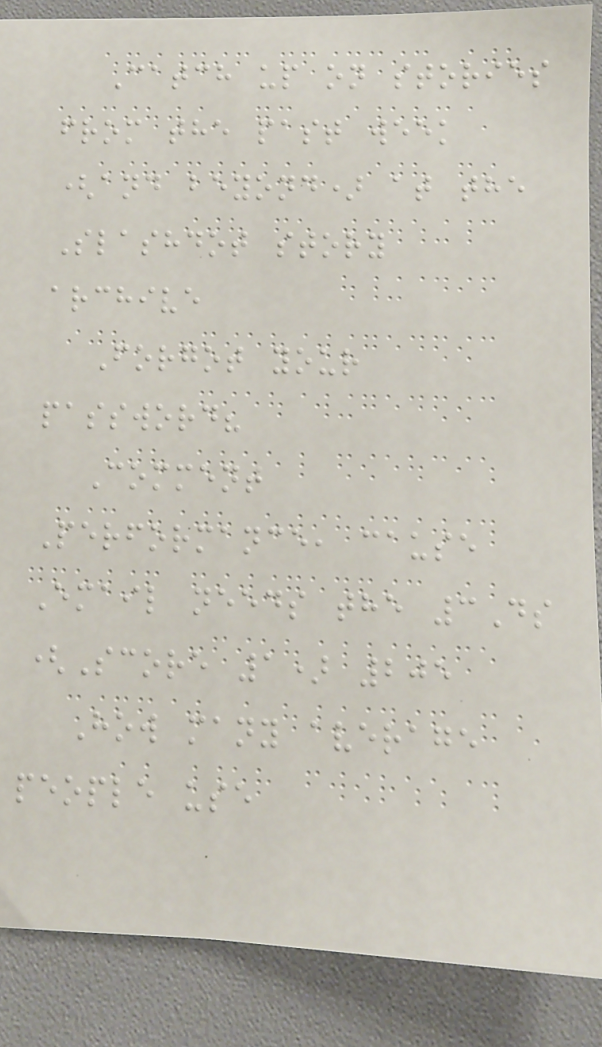Catch up on stories
from the past week
(and beyond) at the
Slashdot story
archive
Forgot your
password?
Comment
Performance, cause
Email needs the 3Ds
(Score 1) 205
How many average
people use
